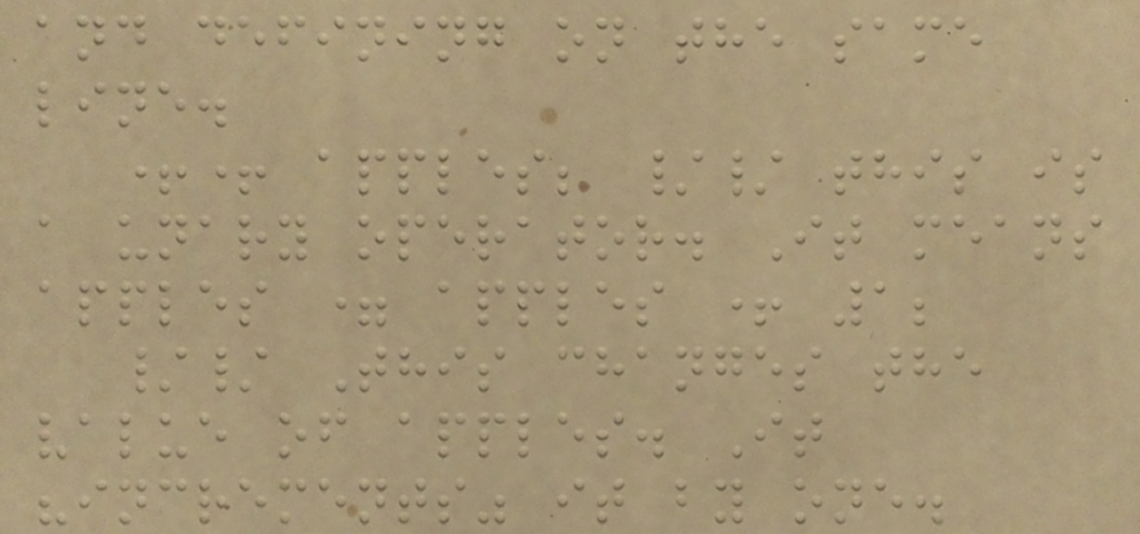and defining on the same
line.
++ apples; // this is
a unary operator. It means
apples = apples + 1;
// This changes the
value of apples. It
"increments" it by one.
